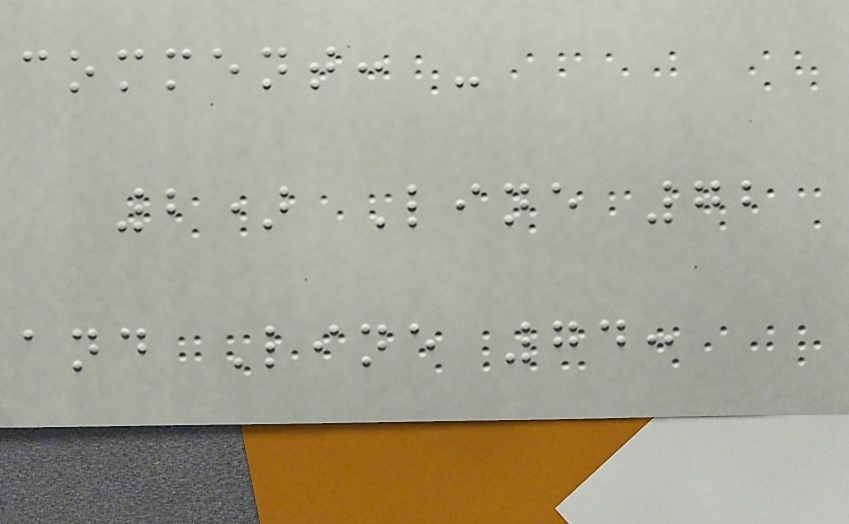comment: -
2) Line 72
and Line 74:
